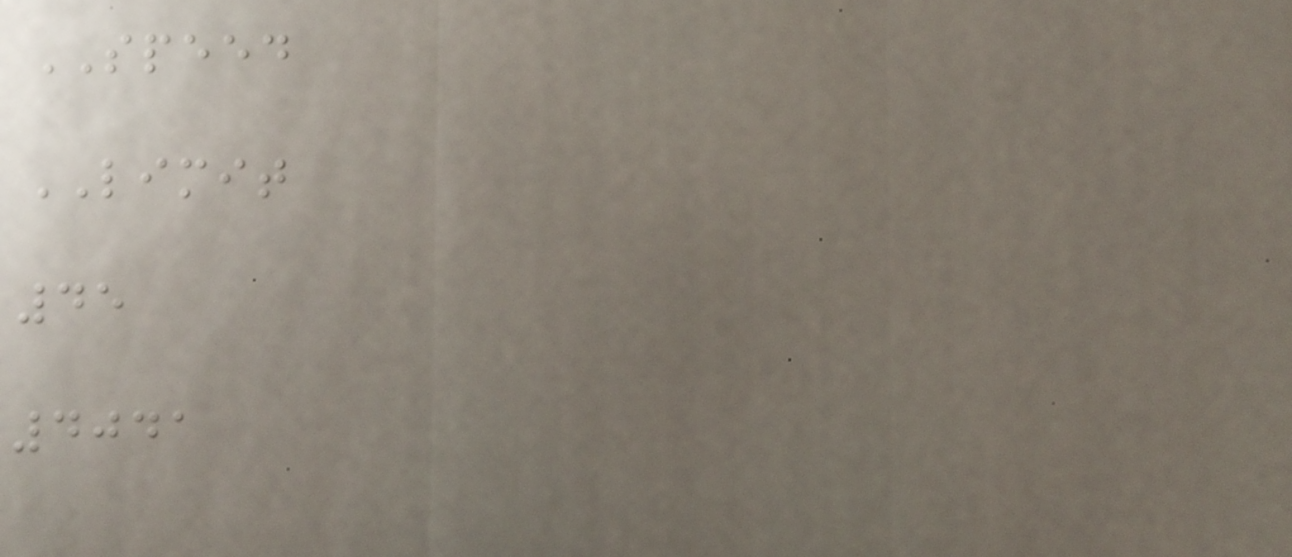SPEED
LIMIT
45
4041
